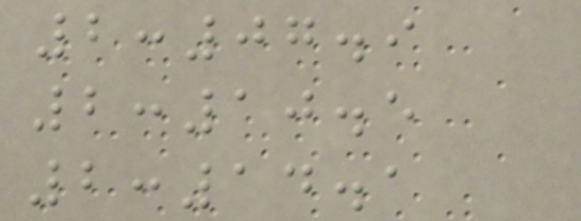2:07.9
2:10.5
2:14.1
